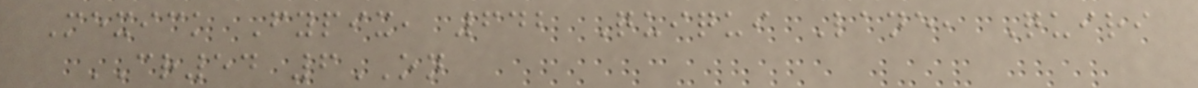Mexick Fypix, 642 Quiqui Lane, Quiri
CR54 6ON
